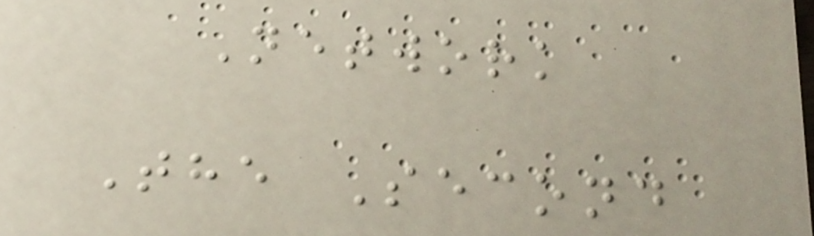Network
The Second
